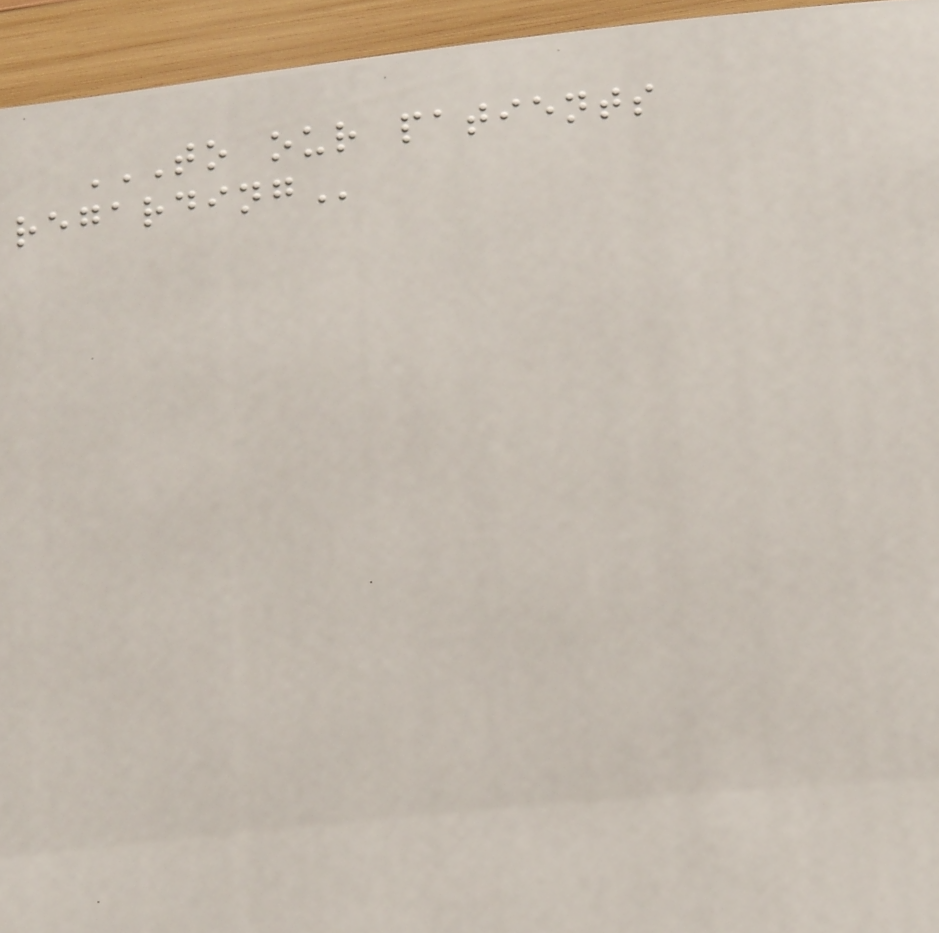TO OUR PATIENTS
REGARDING
